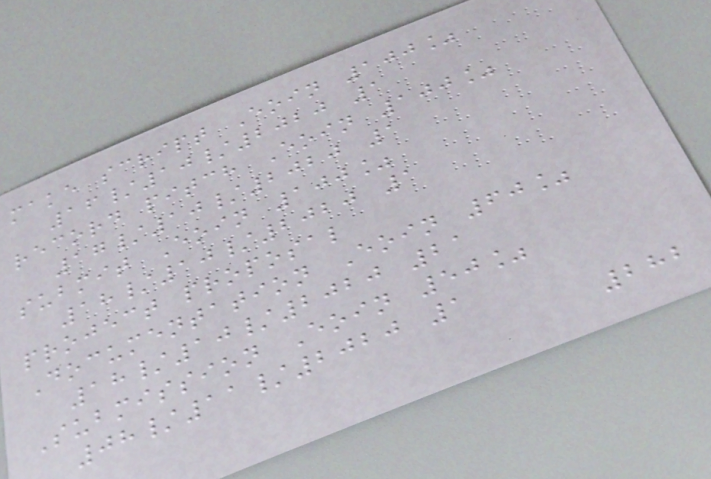make script Eoin 100%
16/10/2020 1
record pitch Eoin 100%
17/10/2020 1
submit Eoin 100%
18/10/2020 1
project proposal
Documentation Eoin 60%
18/10/2020 21
Submission Eoin 50%
08/11/2020 1
282
